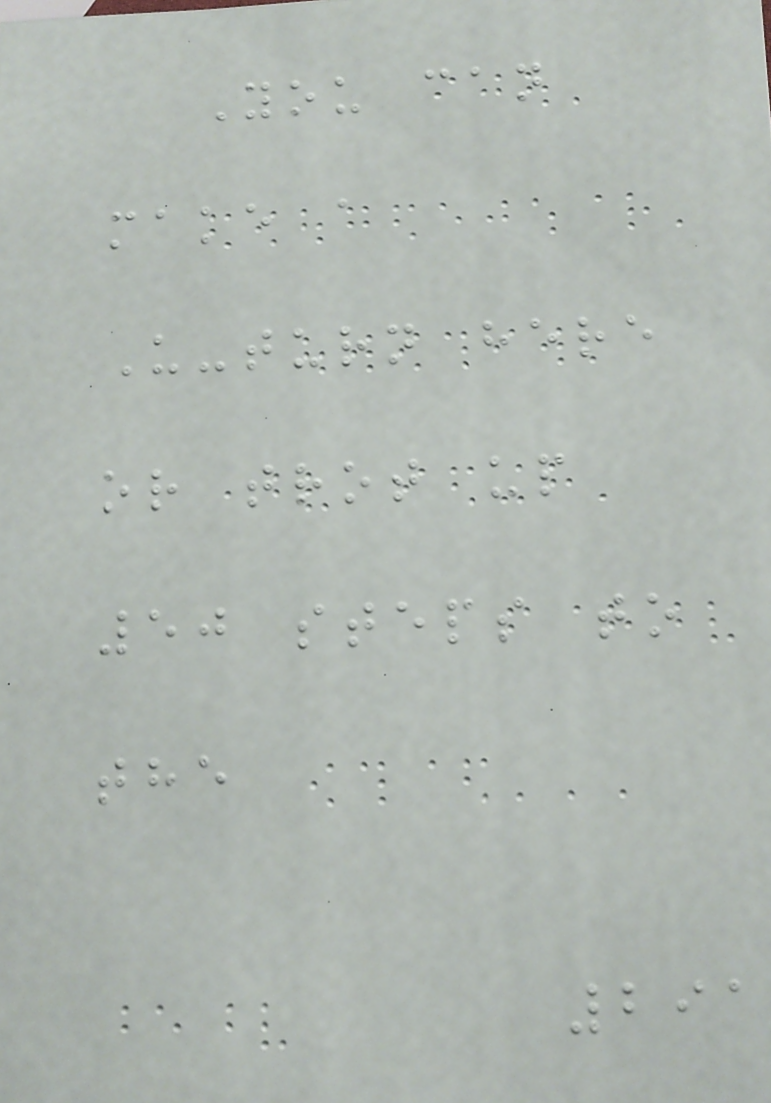You can
make a
U-turn here
or trot up
50 steps to
the
291
